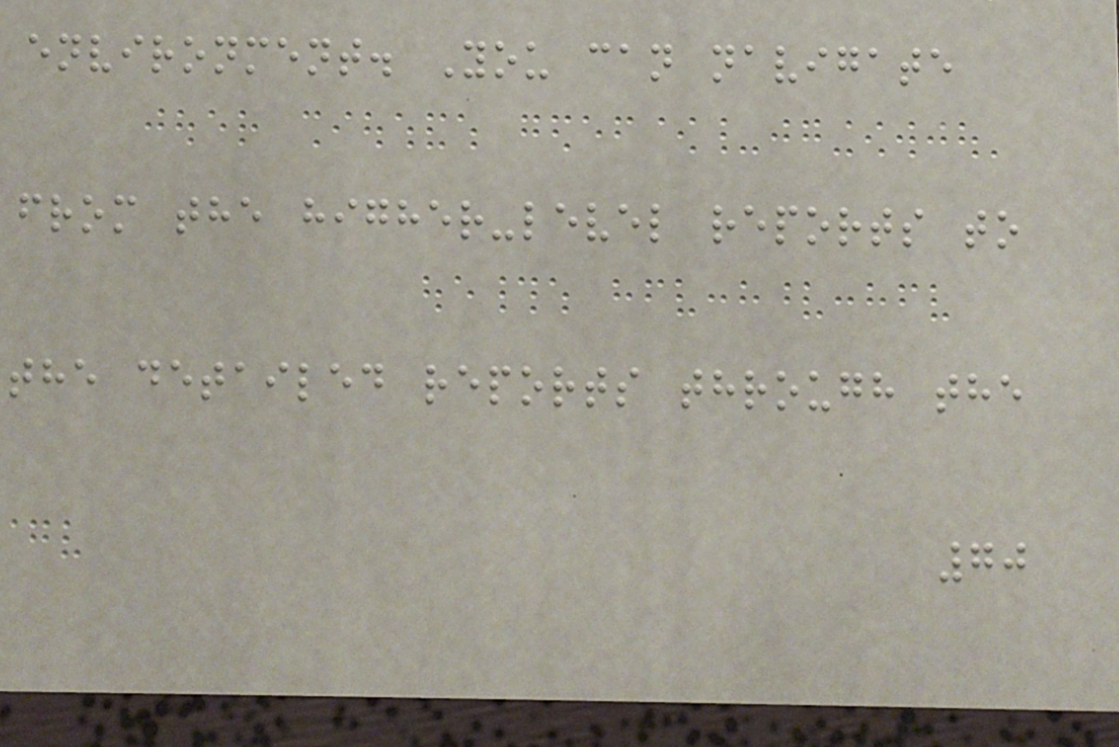environment. You can navigate
from the higher-level reports to
the detailed reports through the
70
